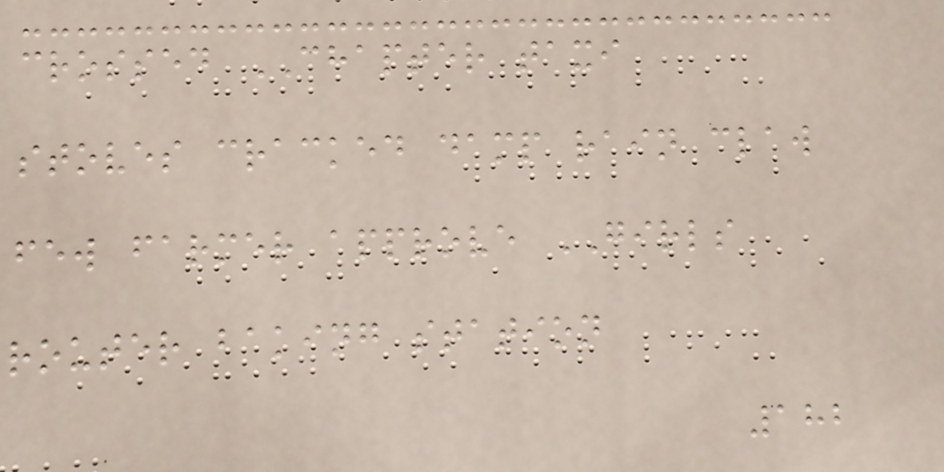crossed CHAPTER taxi
stoves cracked damp rain claw
few farmer approve GIRLS
router baking station
182
